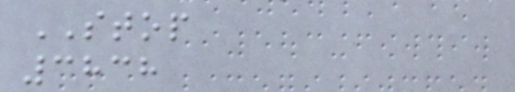STOP
3838
